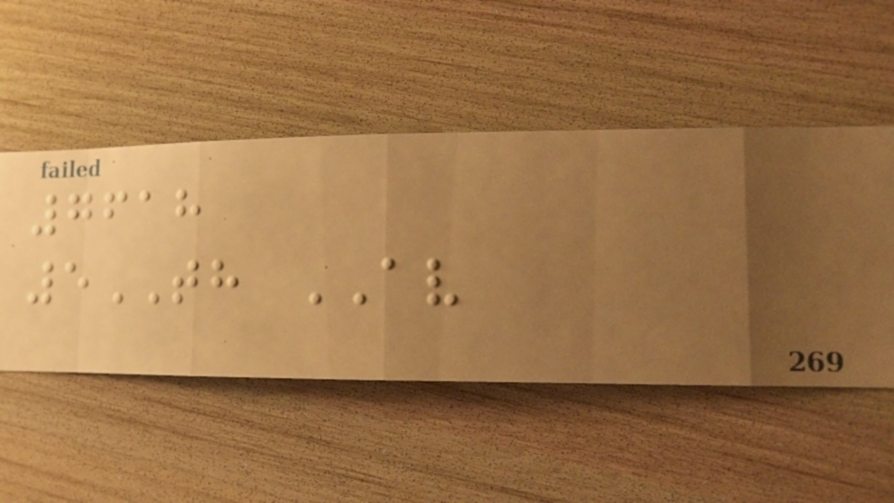7618
5TH AV
